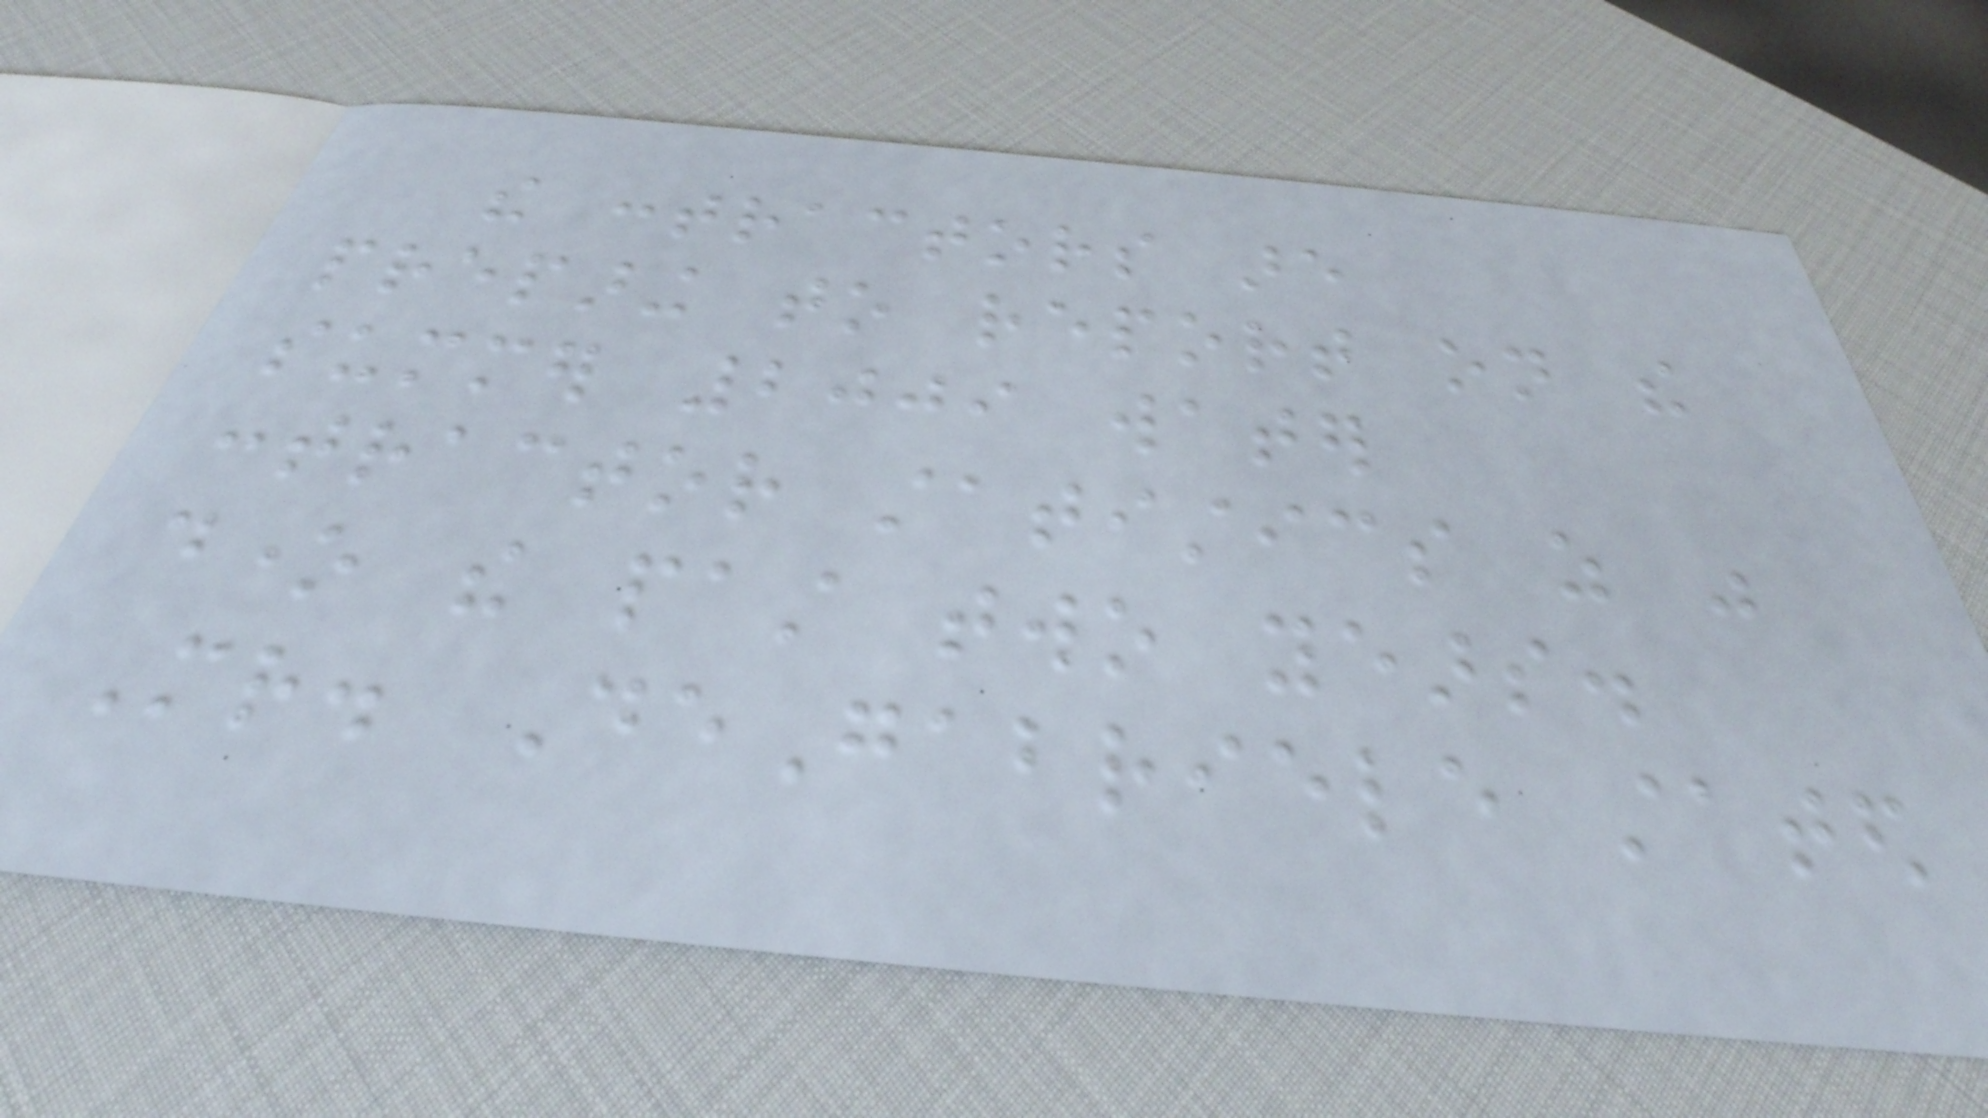the contractors are
preparing to report on the
summer 2009 water
contractor statistics as was
done the past two years.
Mr. DeGabriele stated
